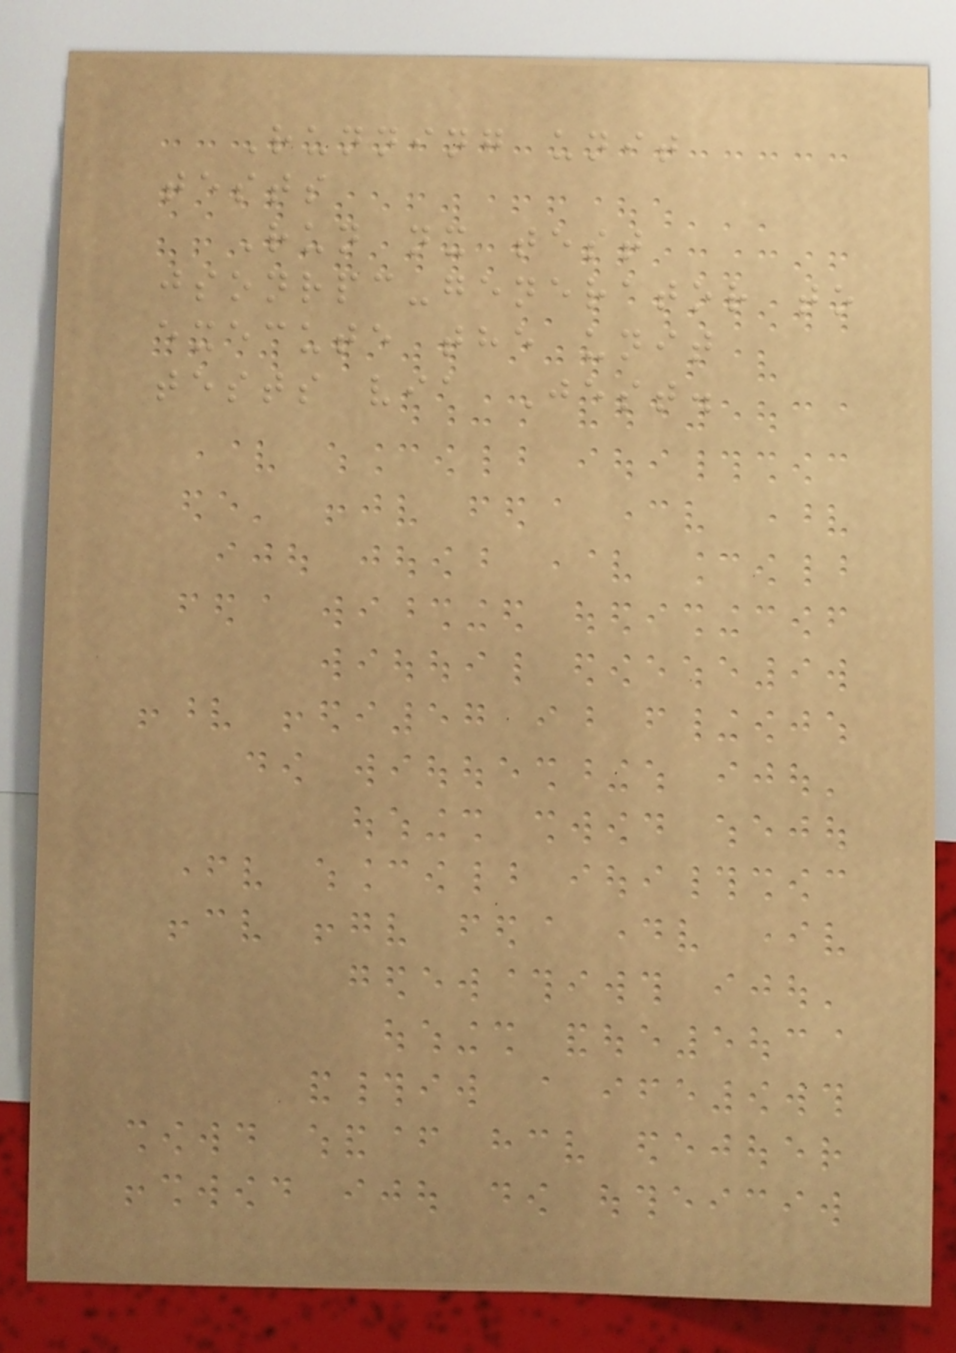Running unit
tests
Run nx test
jsonrpc-generator to
execute the unit
tests via Jest.
